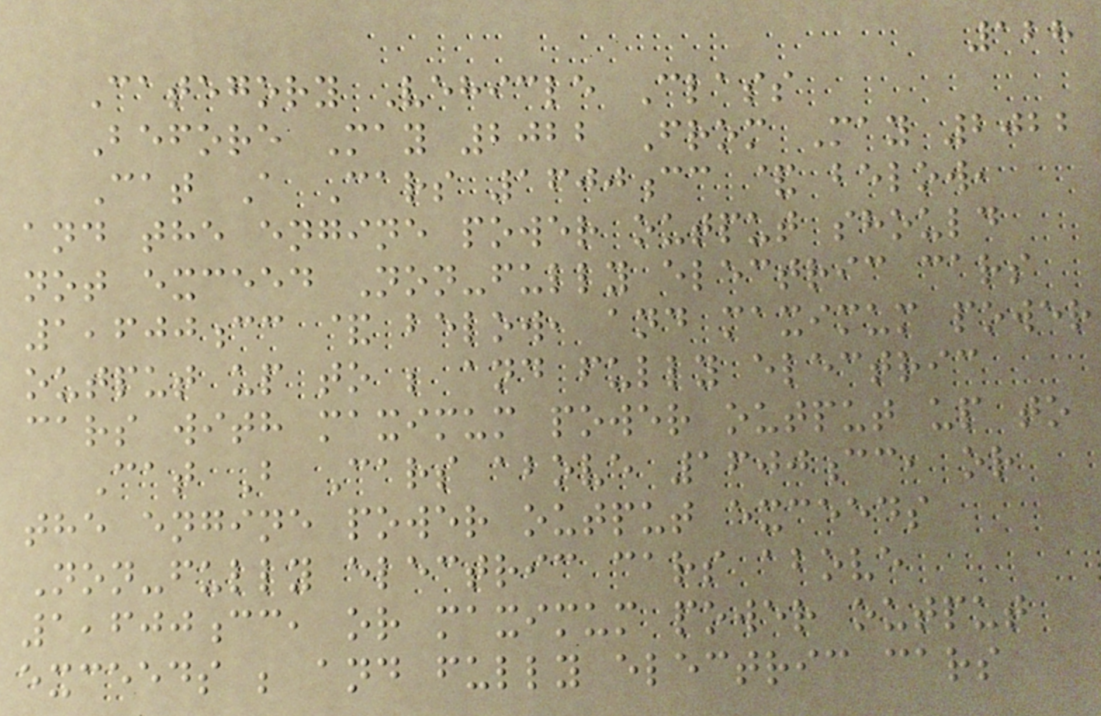128
Category Vehicle Class
Before May 2022 From May 2022
Cat A Cars 1600cc & below,
and the engine power output should
not exceed Non-fully electric cars
1,600cc & below, and maximum power
output up to ; and fully electric
cars with maximum power output up to
Cat B Cars above 1600cc, or
the engine power output exceeds
Non-fully electric cars above
1,600cc, or maximum power output
exceeds ; and fully electric cars
